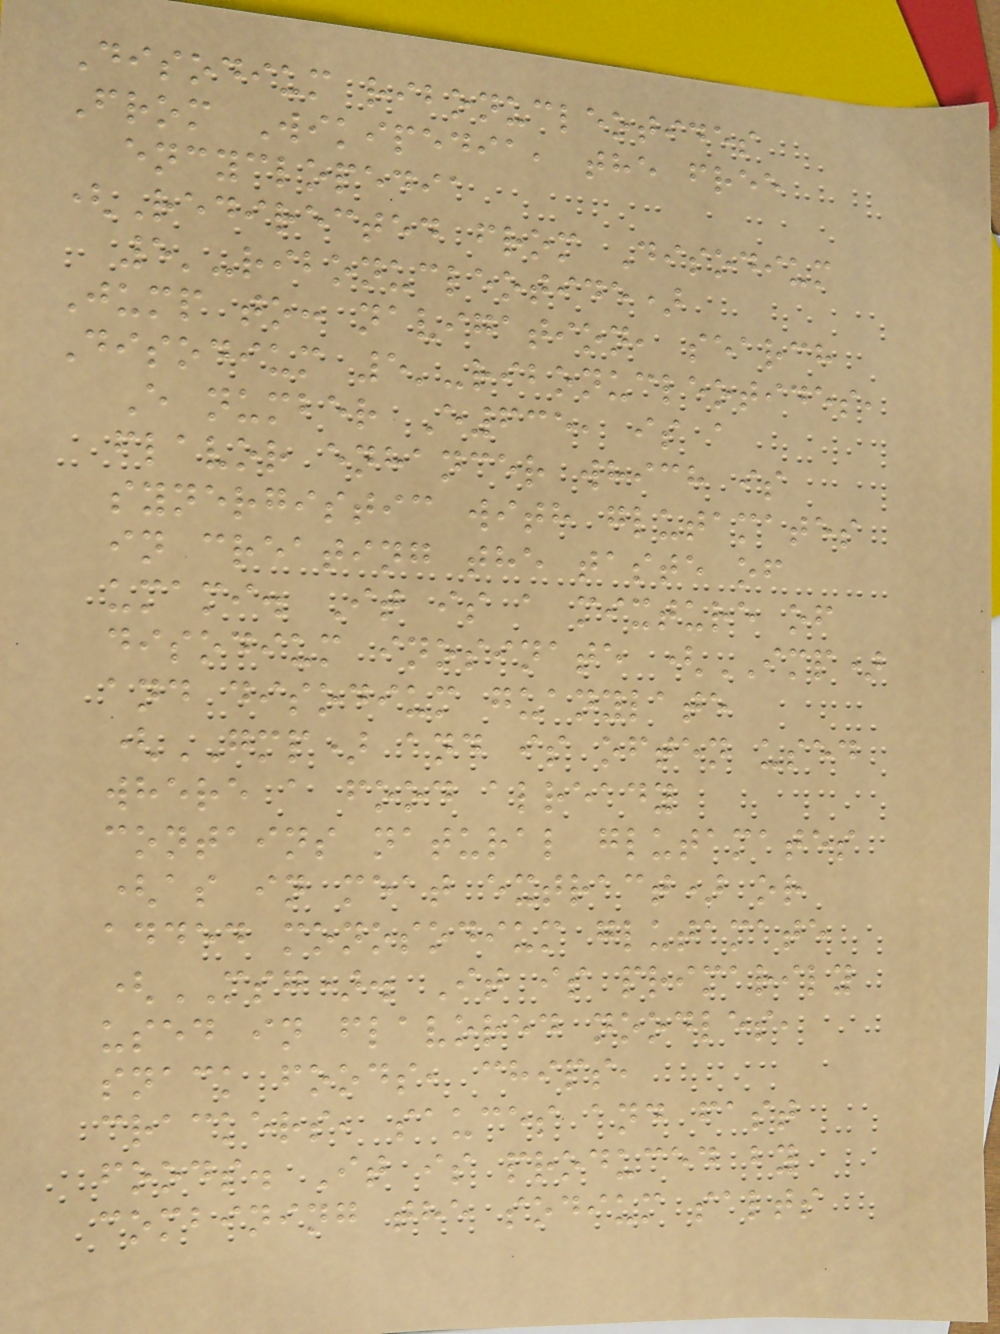Disodium ribonucleotides
From Wikipedia, the free
encyclopedia
(Redirected from Disodium
5'-ribonucleotide)
Jump to: navigation, search
Disodium 5'-ribonucleotides,
E number E635, is a
flavor enhancer which is
synergistic with glutamates
in creating the taste of
umami. It is a mixture of
disodium inosinate (IMP)
and disodium guanylate
(GMP) and is often used
where a food already
contains natural glutamates
(as in meat extract) or
added monosodium glutamate
(MSG). It is primarily
used in flavored noodles,
snack foods, chips,
crackers, sauces and fast
foods. It is produced by
combining the sodium salts
